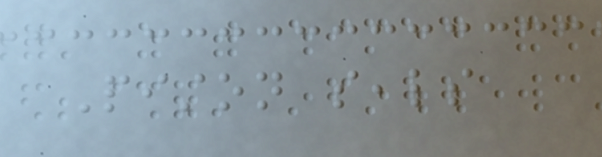Piston seals
